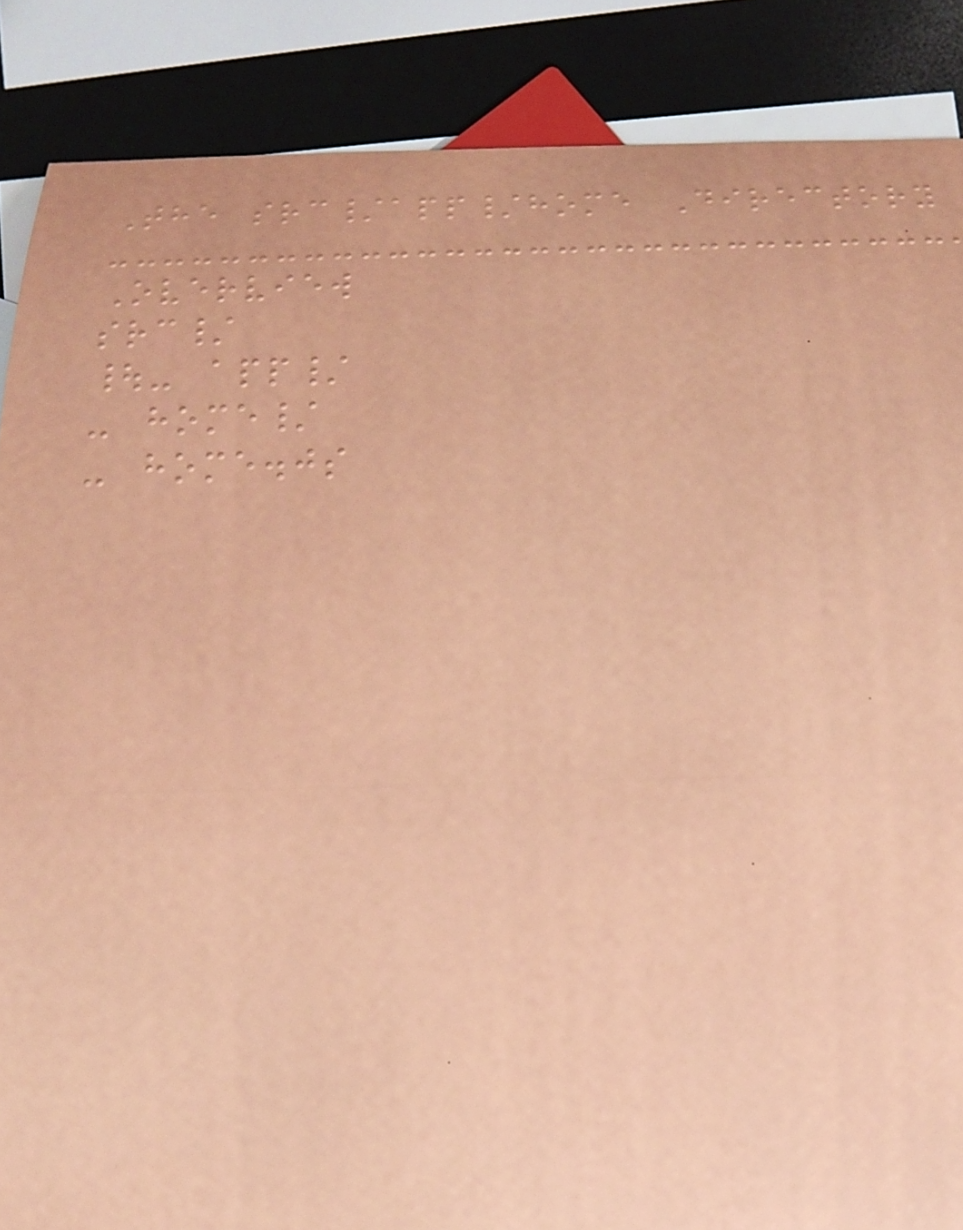The src/app/home Directory
Overview
src/
|- app/
- home/
- home.js
